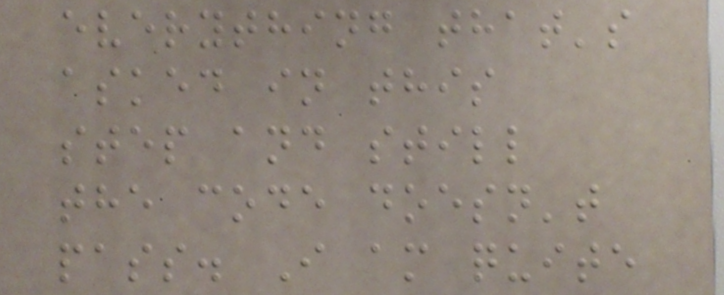everything that's
asked in this
step and still
the code doesn't
pass. I am quite
